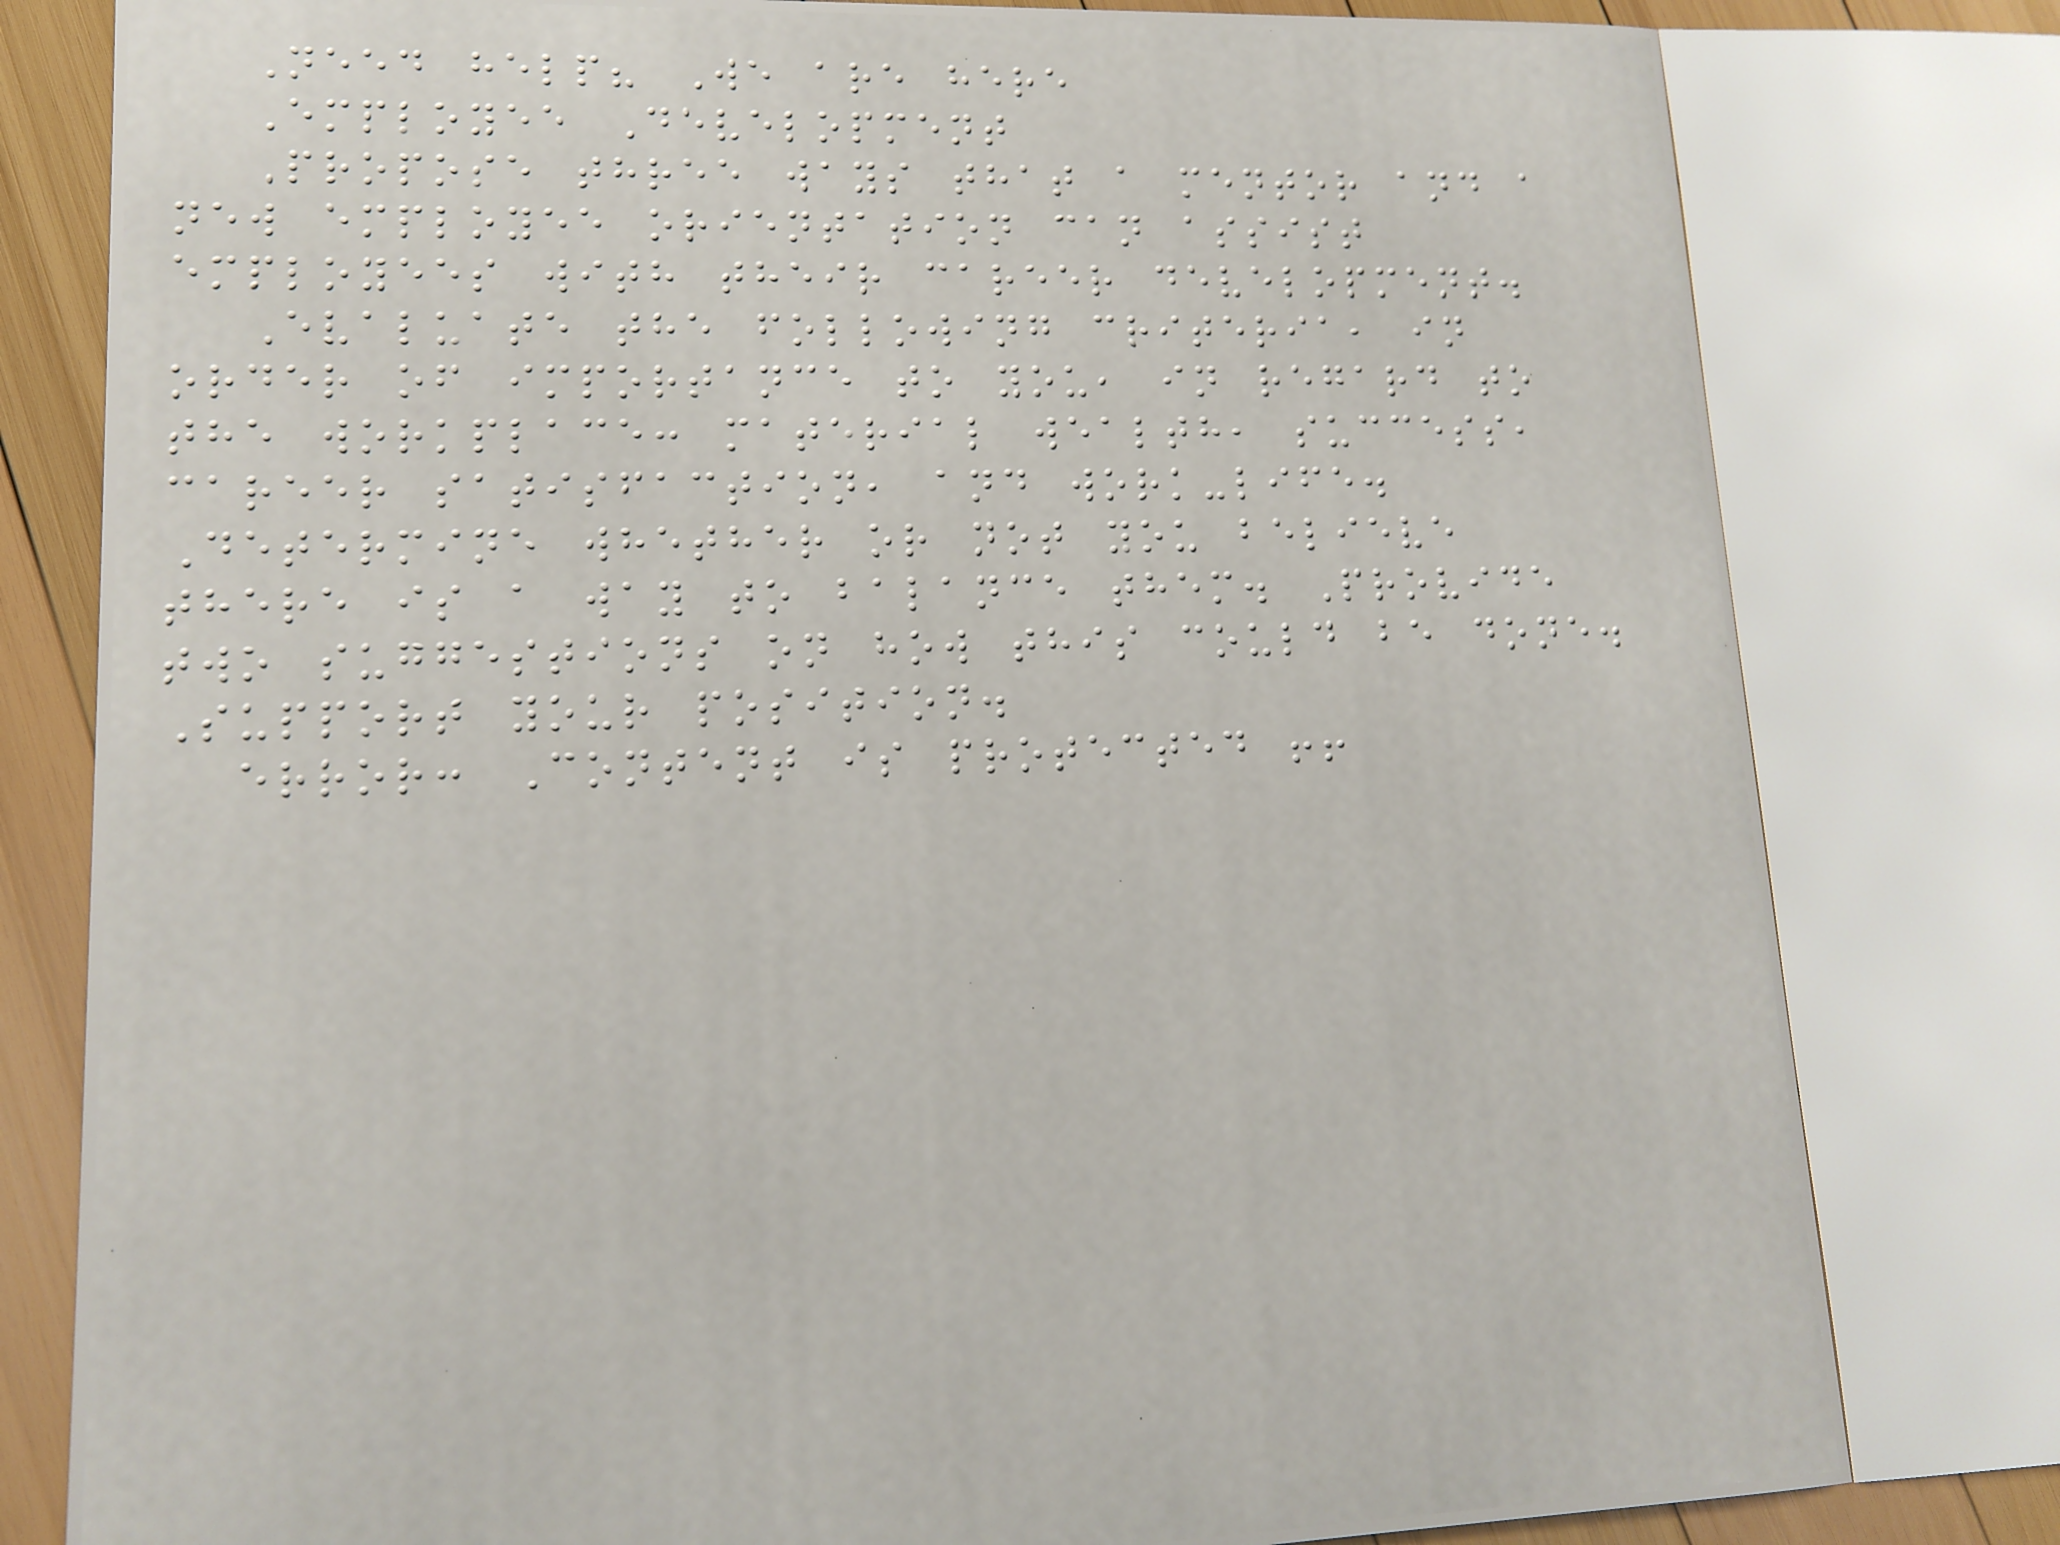Need help? We are here
Employee Development
Propose three ways that a mentor and a
new employee orientation can assist
employees with their career development.
Evaluate the following criteria, in
order of importance to you, in regard to
the workplace: material wealth, success,
career satisfaction, and work-life.
Determine whether or not you believe
there is a way to balance them. Provide
two suggestions on how this could be done.
Support your position.
error: Content is protected !!
